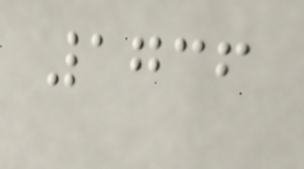1736
